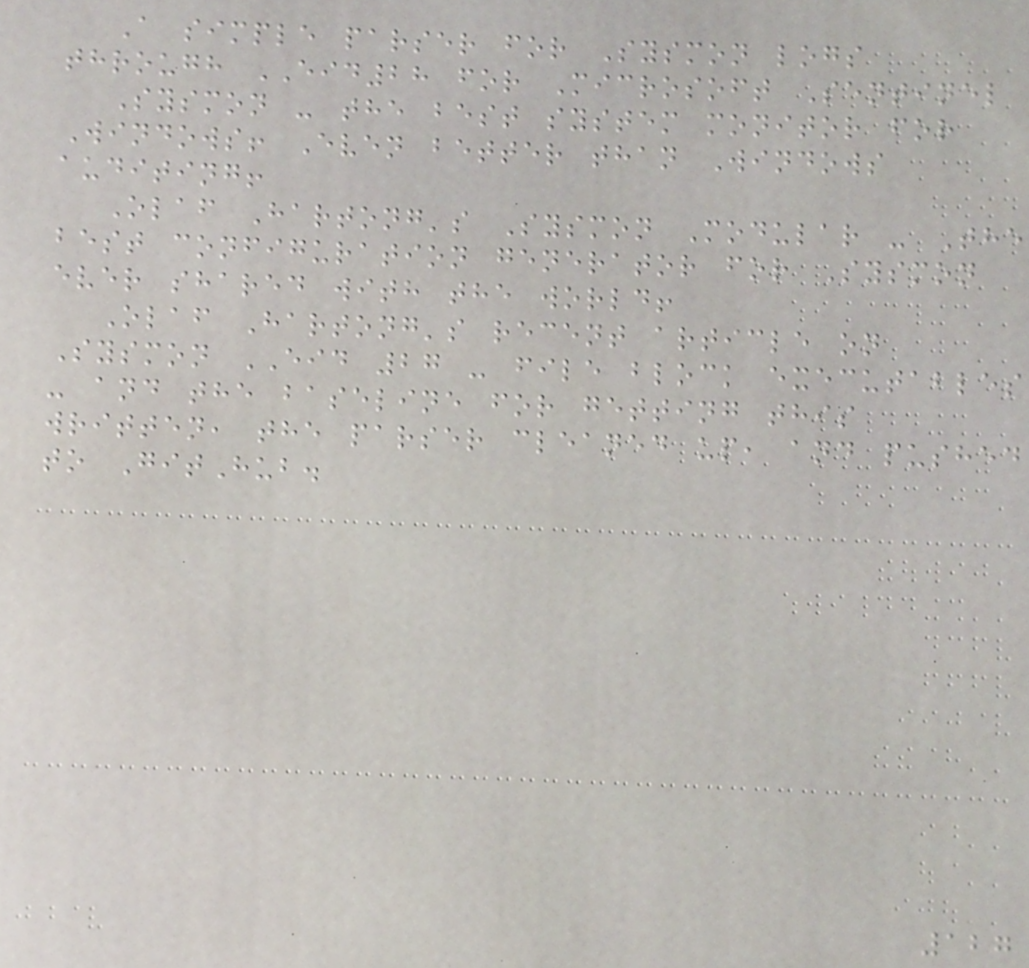A simple parser for Sysmon logs
through EID28 for Microsoft Sentinel
Sysmon - the best system monitor for
Windows! Even better than Windows
auditing!
Olaf Hartong's Sysmon Modular - The
best configuration generator for Sysmon
ever shared with the world!
Olaf Hartong's recent article on
Sysmon EID 27 - file block executables
- and the baseline for getting this
written, the parser cleaned up, and pushed
to GitHub.
127
